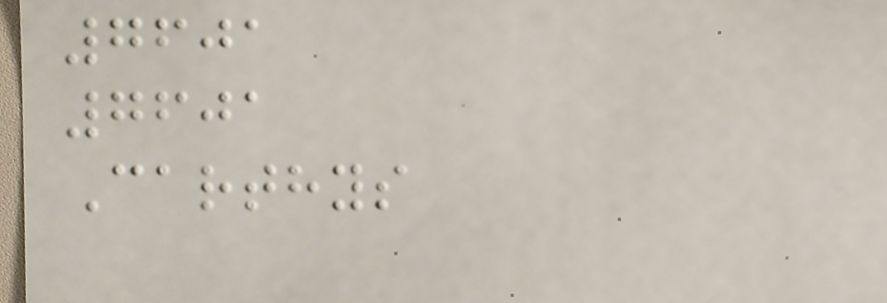7601
7601
Carthys
